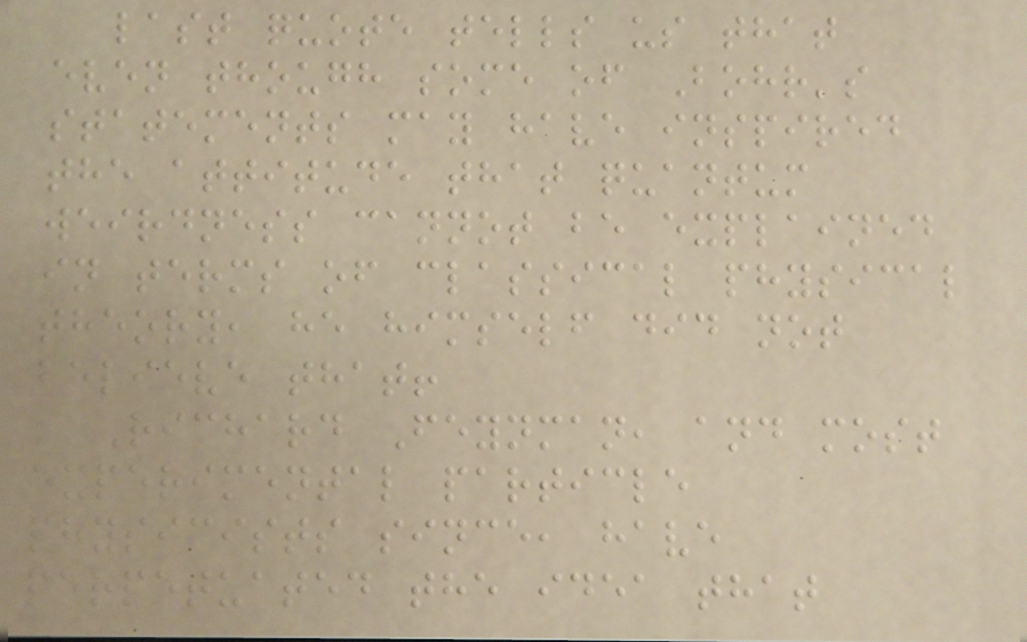last quote tells us that
even though some of Bohr's
statements may have inspired
the attitude that quantum
weirdness cannot be explained
in terms of classical physical
theory, he himself did not
believe that!
Richard Feynman, and most
experimental particle
physicists since, have
perpetuated the idea that
